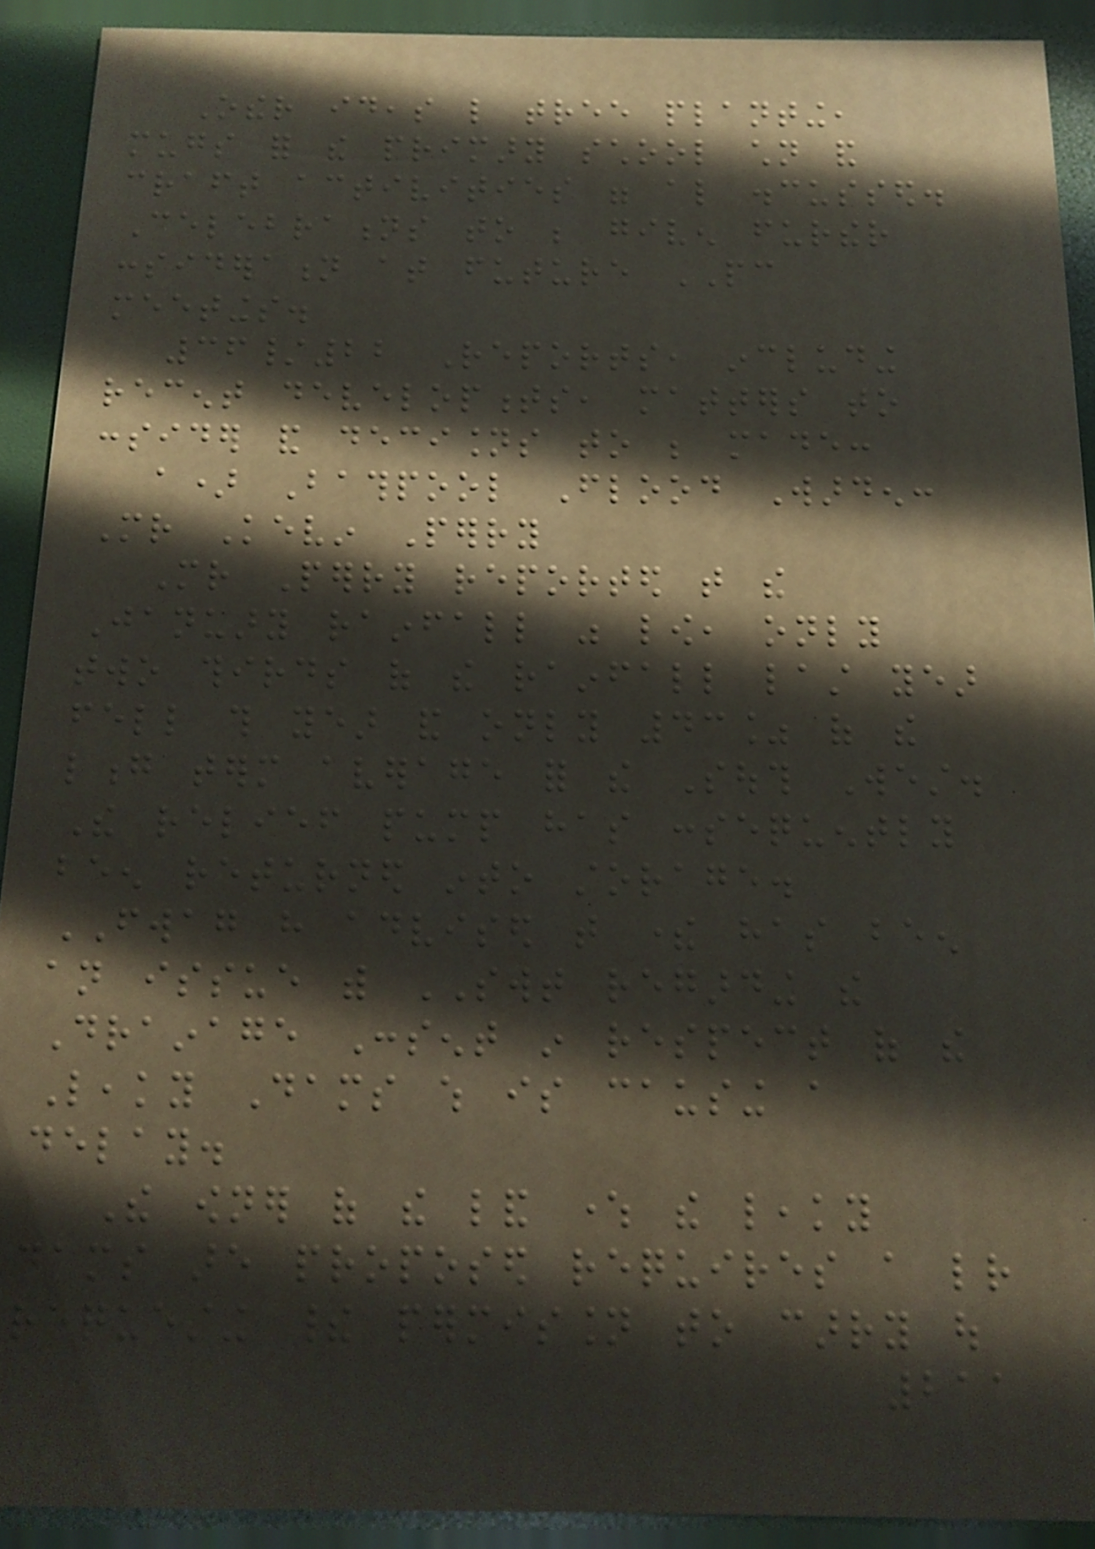Other ideas like tree planting,
mugs for the primary school children and
craft activities were also discussed.
Celebrations to be given further
consideration at future PC
meetings.
36/22 Reports, including
recent developments, matters to
consider and decisions to be made:
a) Bathpool Flood Warden:
Mr Kevin Perry
Mr Perry reported that the
January rainfall was low, only
two thirds of the rainfall last year
fell this year and only 43% of the
long term average for the South West.
The relief pump has consequently
been returned into storage.
FWAG have advised that there has been
an issue with SWT regarding the
Drainage Consent in respect of the
Leaky Dams which is causing a
delay.
The owner of the land where the leaky
dams are proposed requires a letter
requesting their permission to carry out
211
